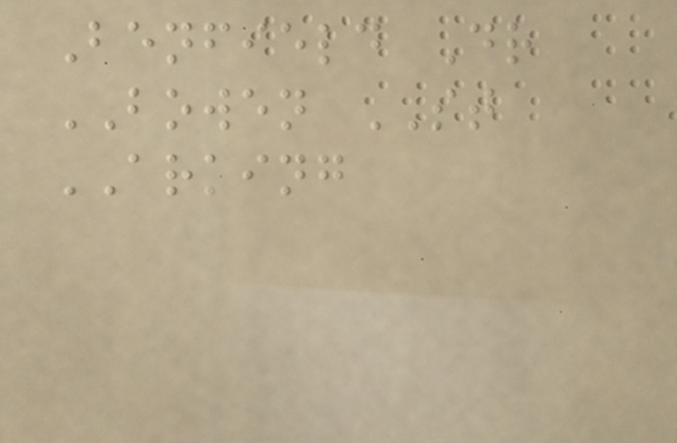Benfield Dr
BOWEN ST
ARKING
